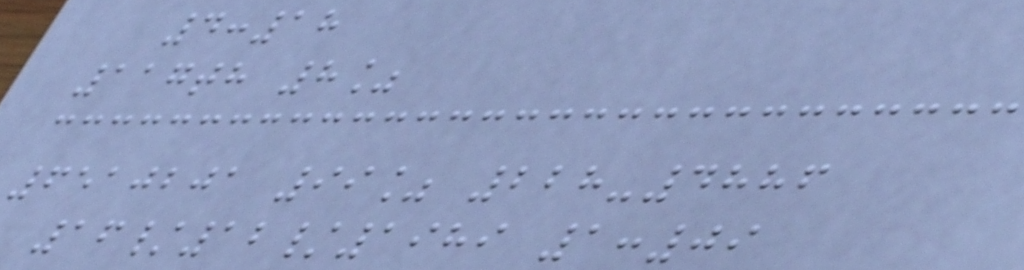4:18
117th 8%
6510201 99% 228-4886
16/12/1989 1:09
